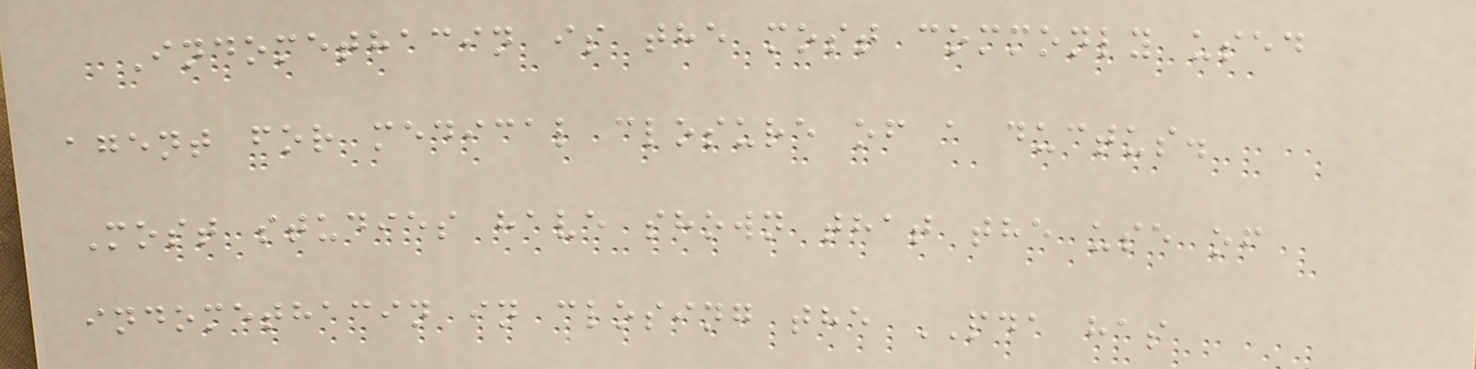Indomethacin is the most commonly used
agent for medical closure of a ductus.
Most studies have shown that the use of
indomethacin in closing the PDA has
